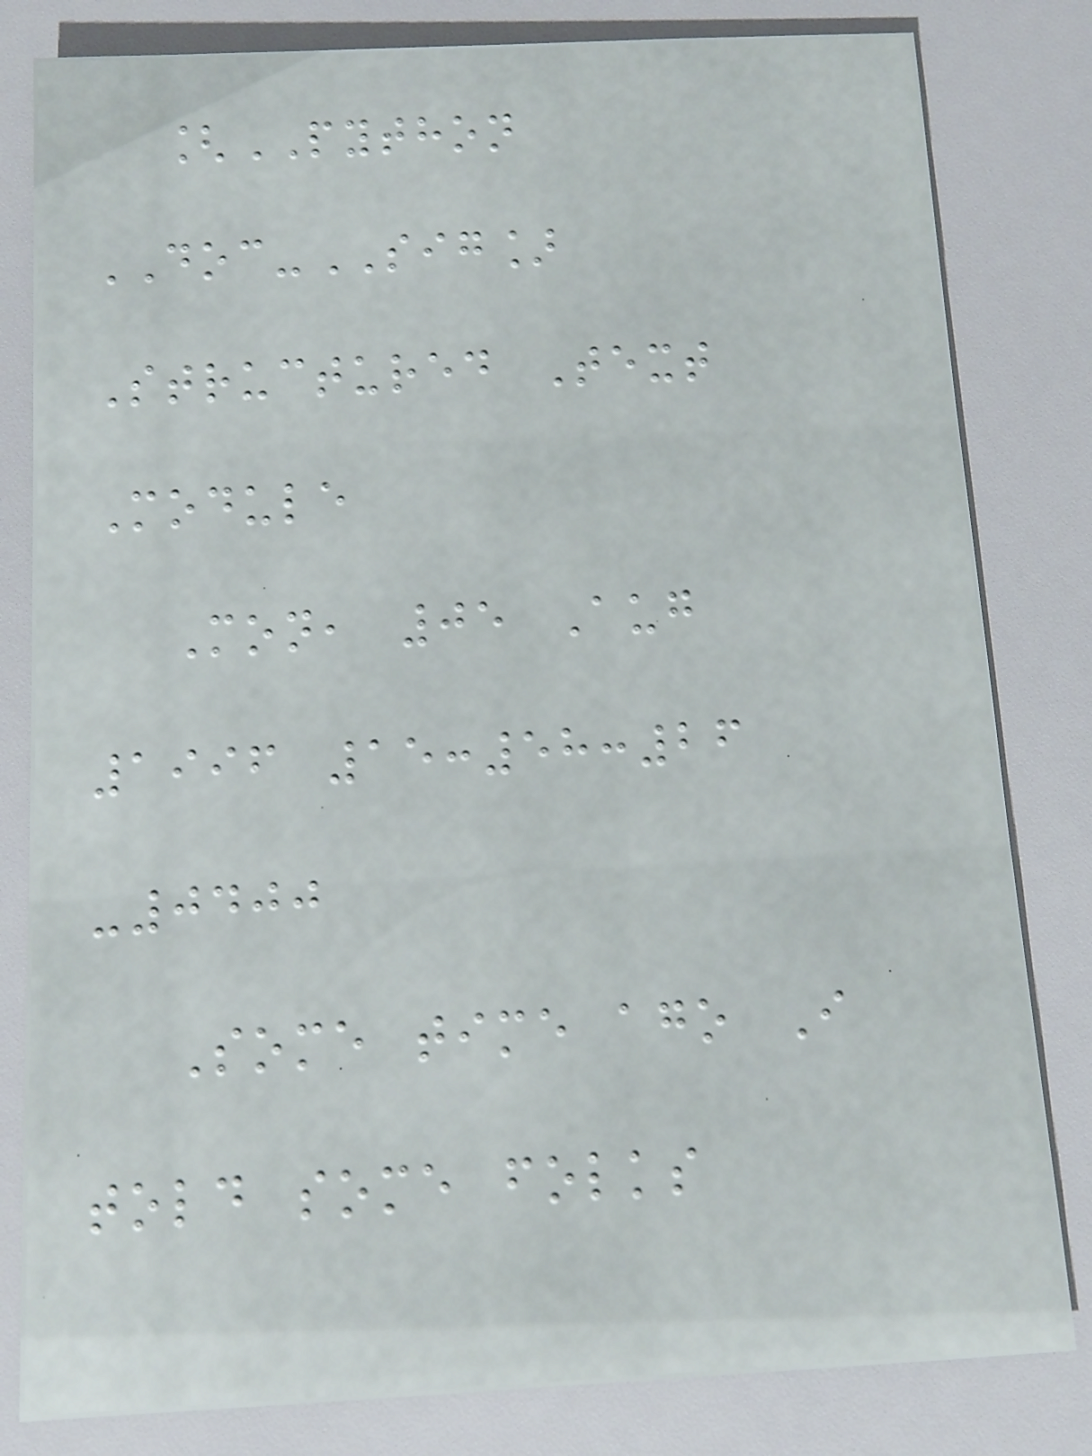[PYTHON
DOC-SIG]
Structured Text
Module
Mon, 05 Aug
1996 15:58:26
-0400
Some time ago I
told some folks
